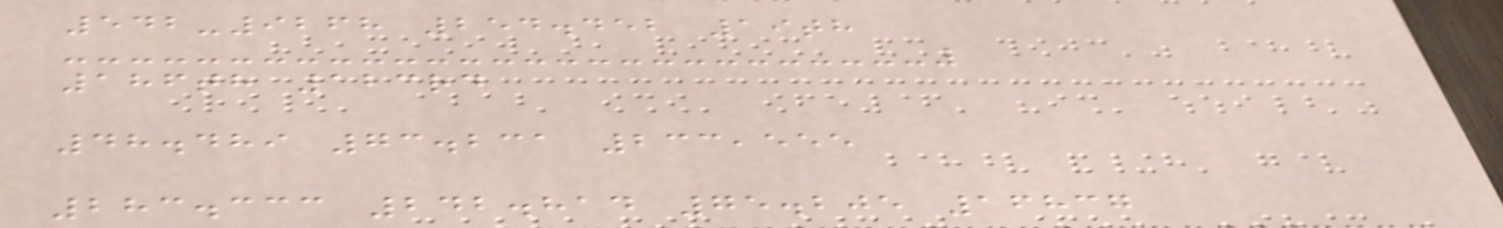542-9268 254.452 19th
186th 123rd
48.489 73.231 233,555
283.333 242.814 75.205 16837
